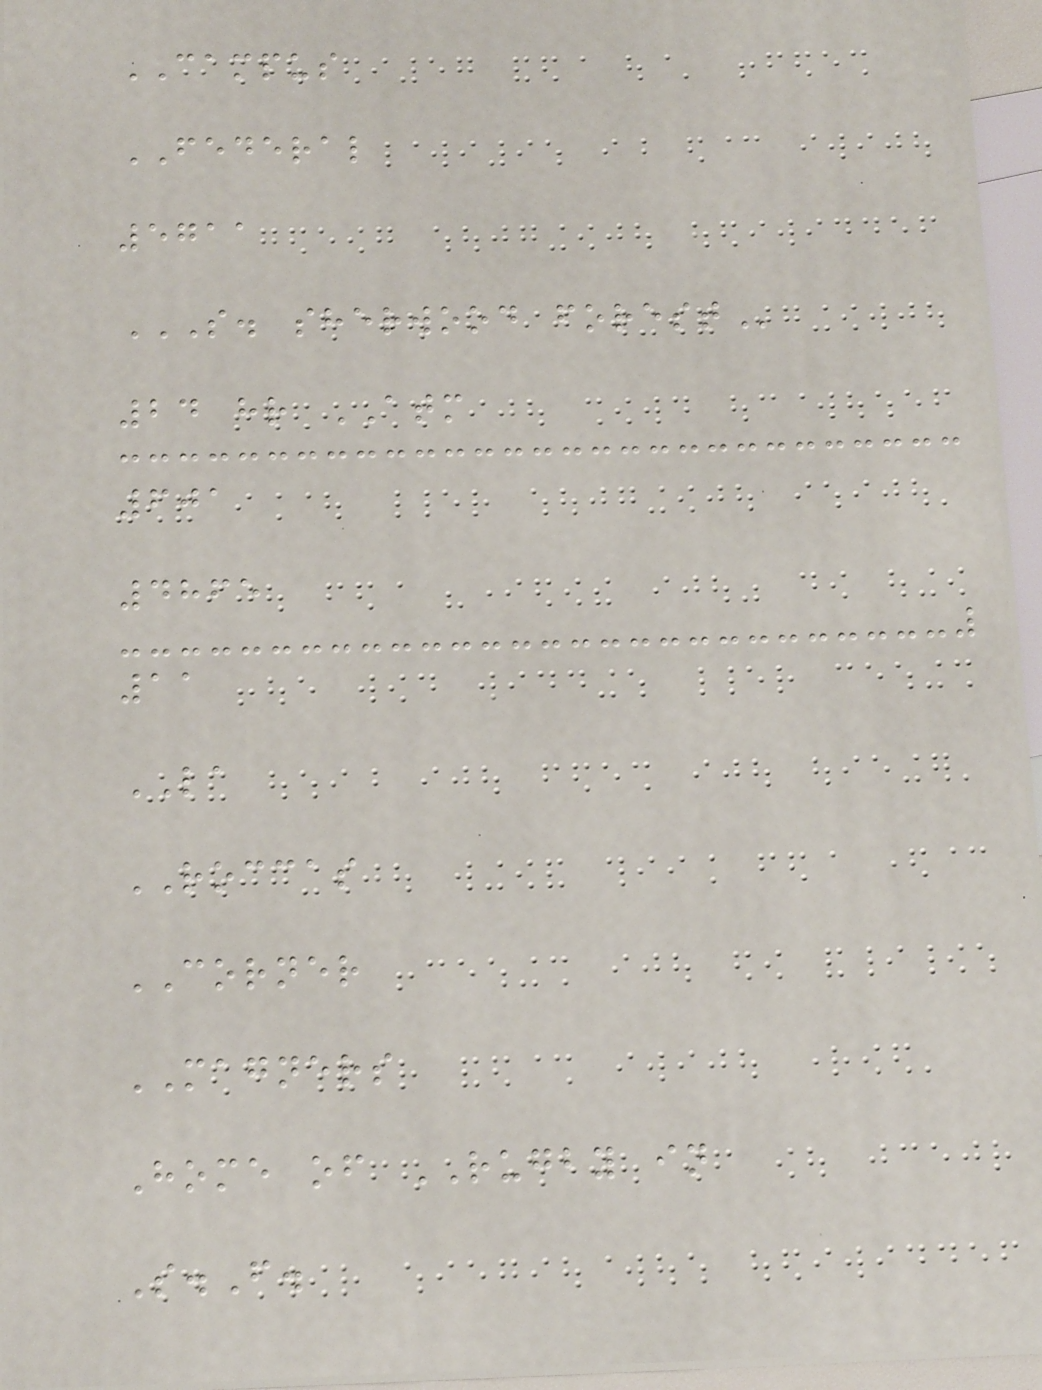CAMPUS
FEDERAL
5711
S. SHERWOOD FOREST
24 hr ATM
601
4865
11
LA
ROCCAS
CORNER
MAGNERS
Home of RUGBY in
S.F.
